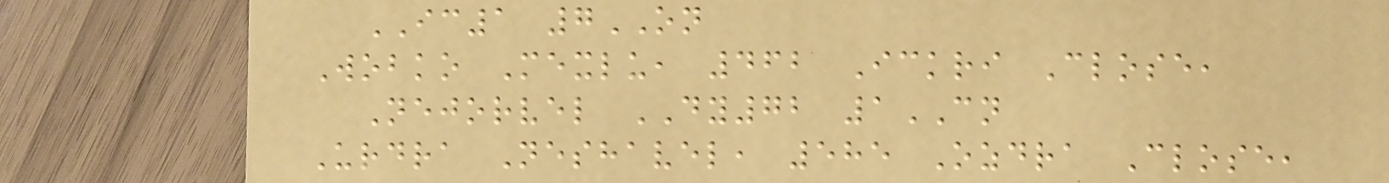IC1 7ON
Wobko Mexlu, 462 Ickri Close,
Nejorvel DY72 1CN
Urdra Neshavel, 585 Ozdra Close,
